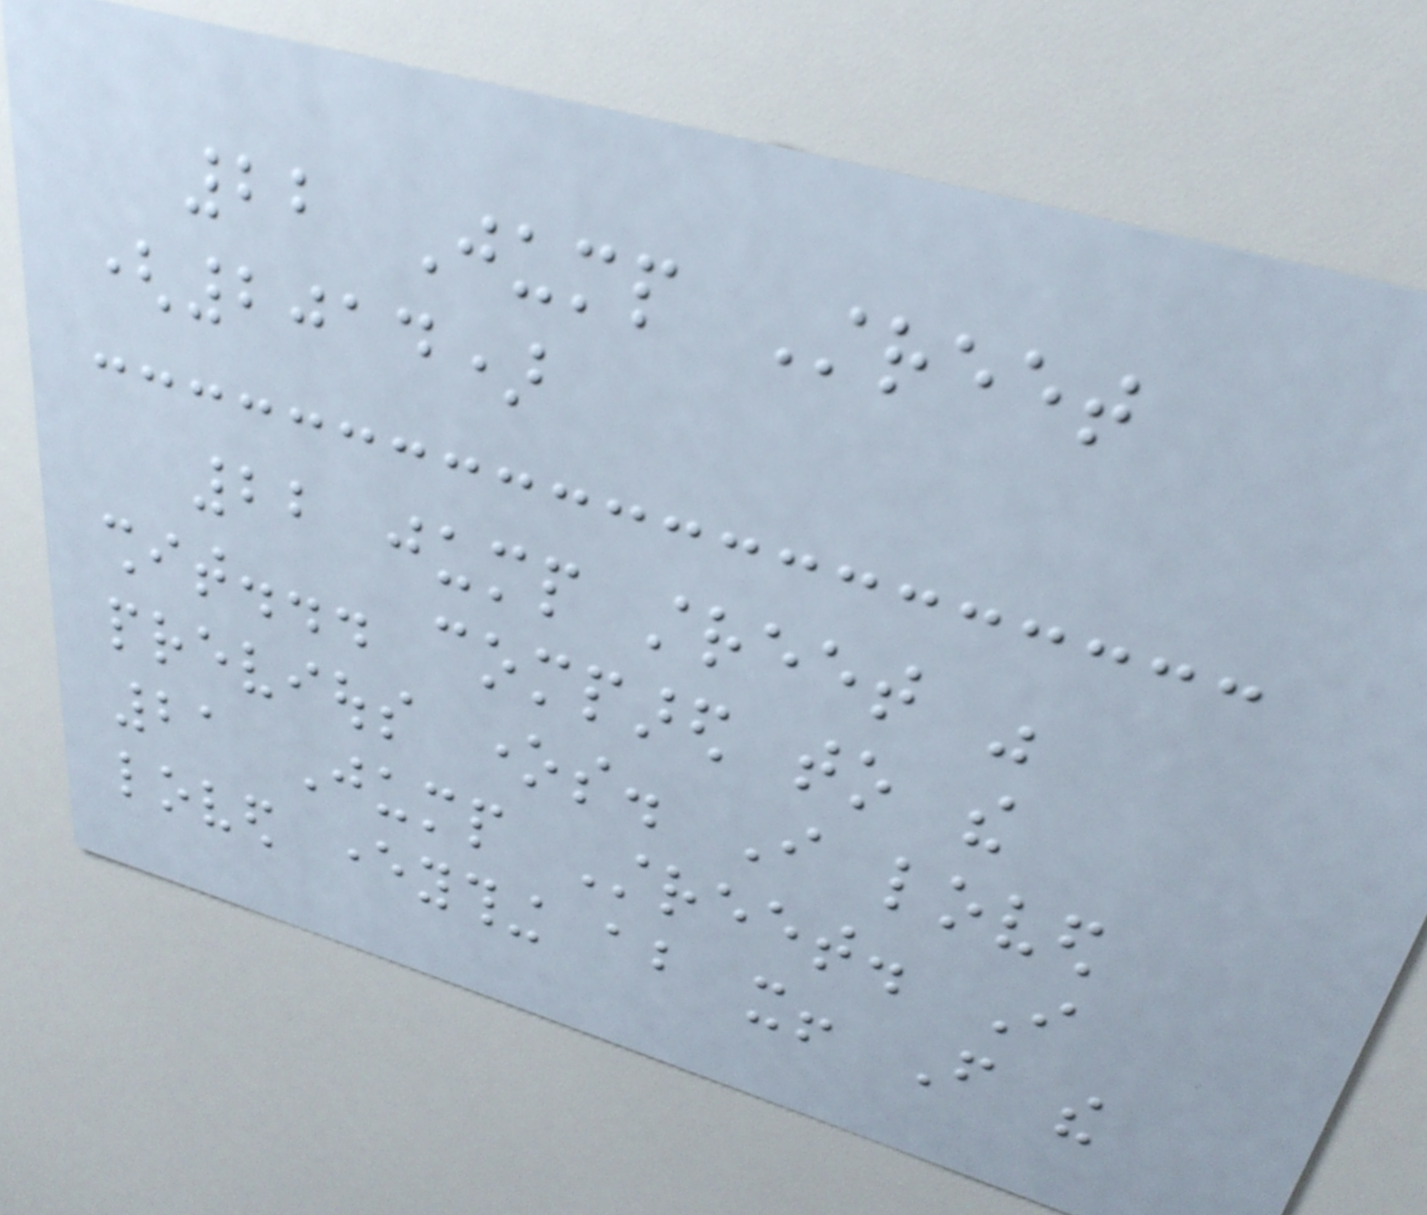22 Jump Street
(2014)
22 jump street was
shit... compared to the
previous ones. I loved
21 Jump Street. I
loved everything about it! From the
